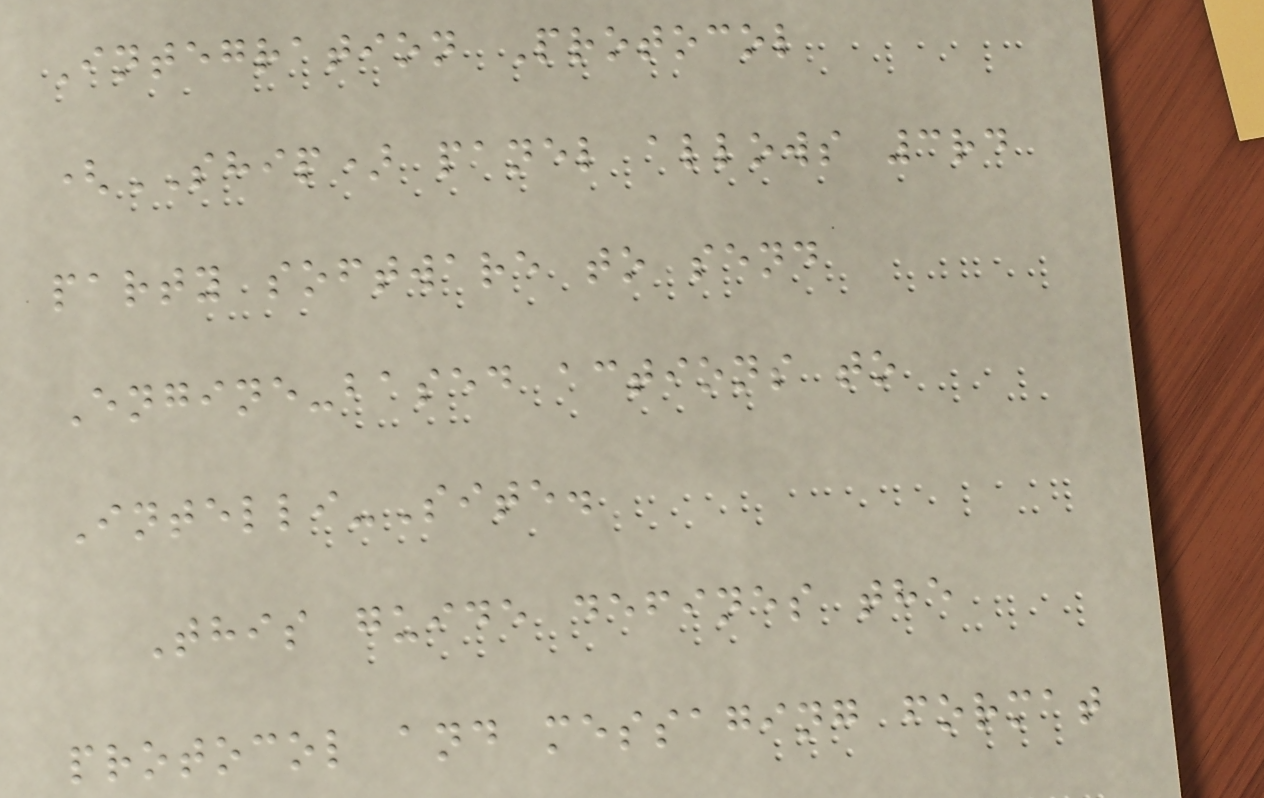Integration Protocol
(SHIP) panel allows 3rd
party software to send
Engine-based actions to
Intelli-Site.
This guide defines the
protocol and messaging format
